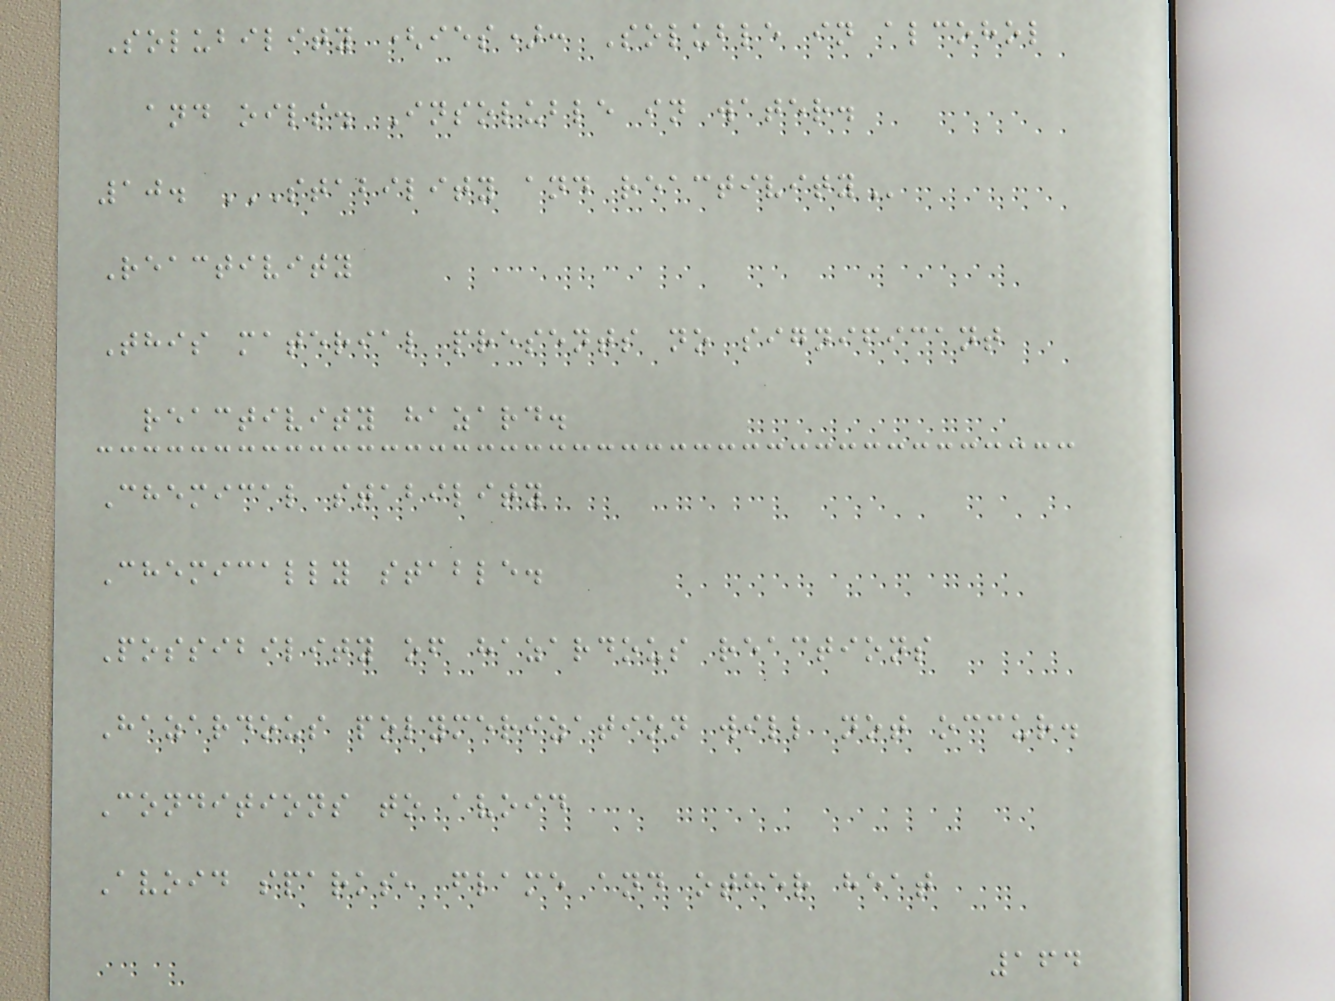Solubility (ies): Soluble in alcohol
and oils. Insoluble in water.
10. STABILITY AND REACTIVITY
Reactivity
This material presents no significant
reactivity hazard.
Chemical stability
Chemically stable.
Possibility of hazardous reactions
Hazardous polymerization will not occur.
Conditions to avoid
Avoid sparks, flame and other heat
164
